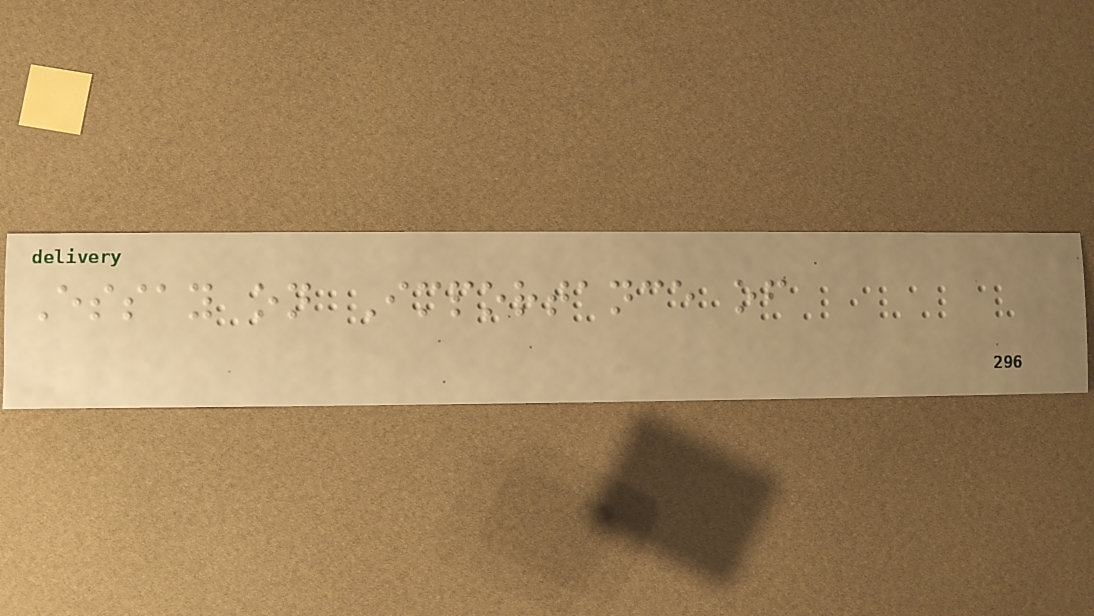Essay on Importance of
